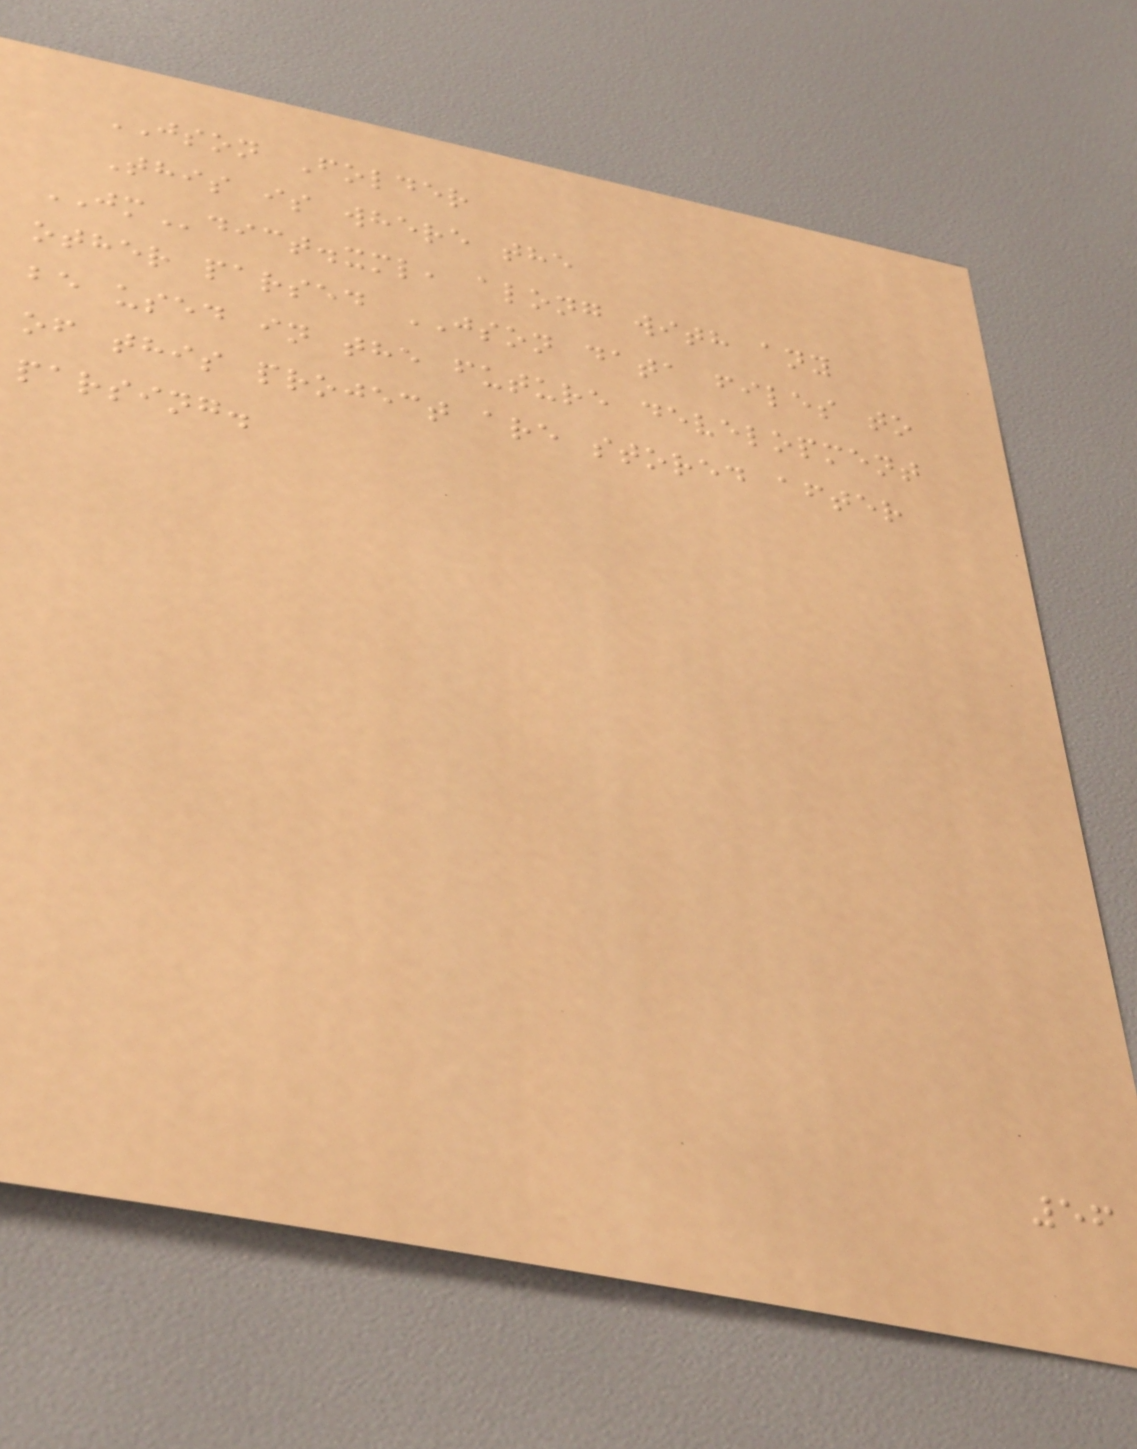JSON Folder
This is where the
JMdict.xml, along with any
other parsed JSON data files to
be used in the future development
of this project are stored after
parsing.
56
